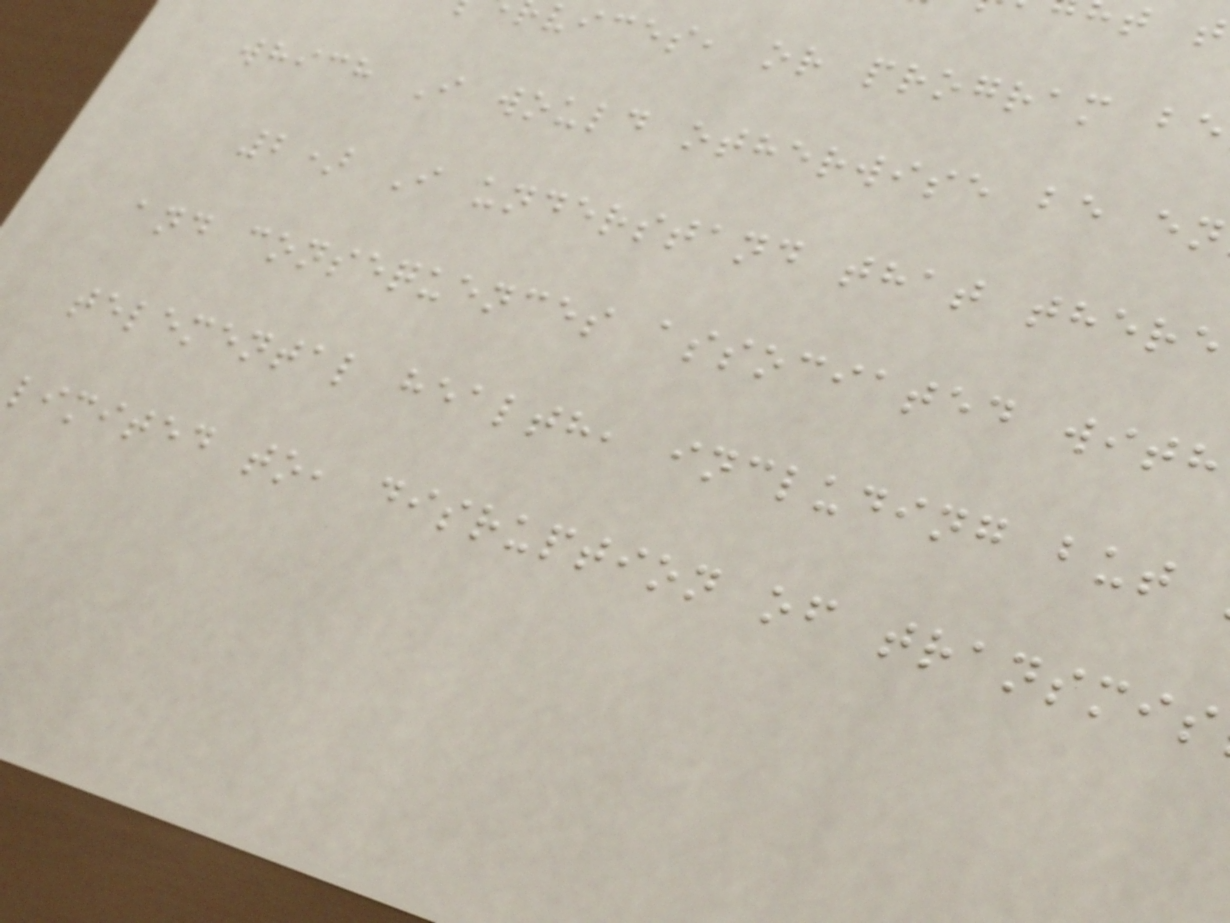vices, or program be
which I would otherwise be en
2) I understand that there
and consequences associated with
telemental health, including but
limited to, disruption of transmis
